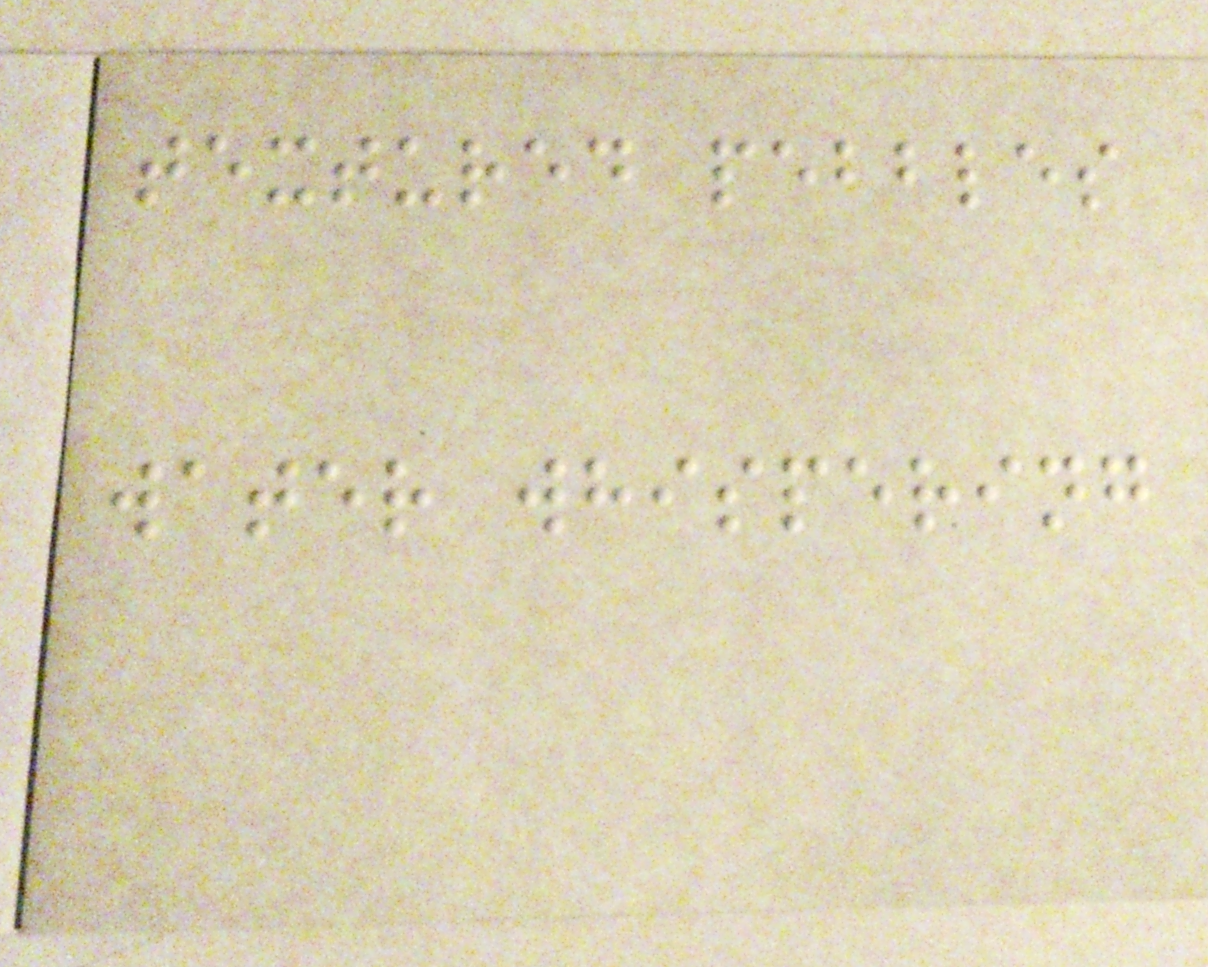textured pebbles
water whispering
